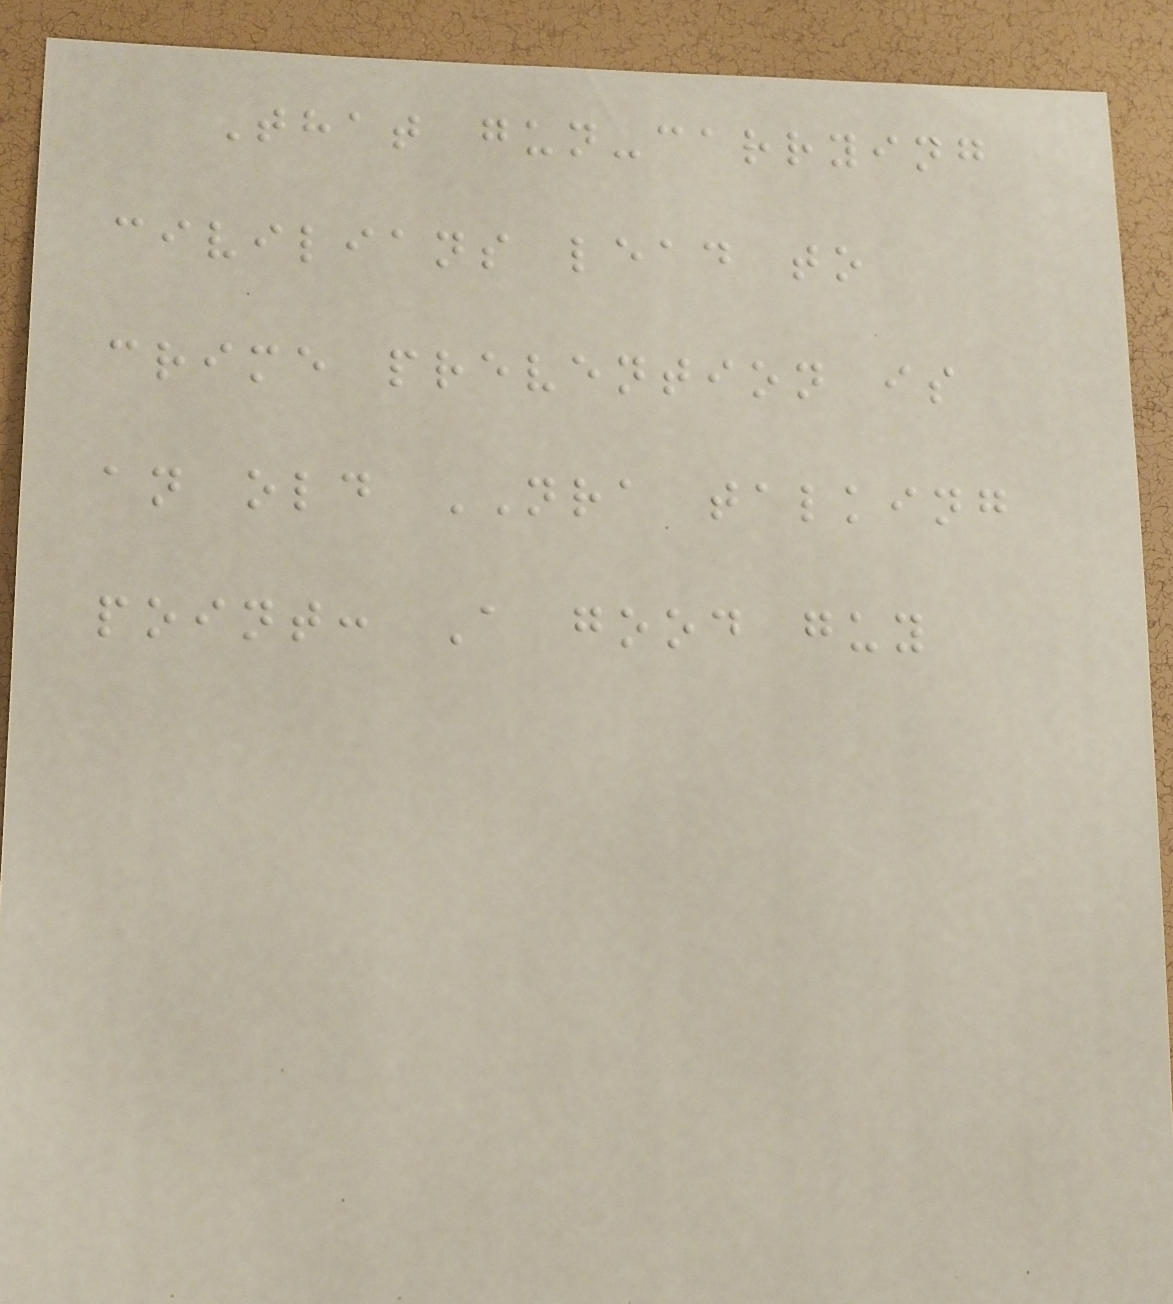That gun-carrying
civilians lead to
crime prevention is
an old NRA talking
point: A good guy
